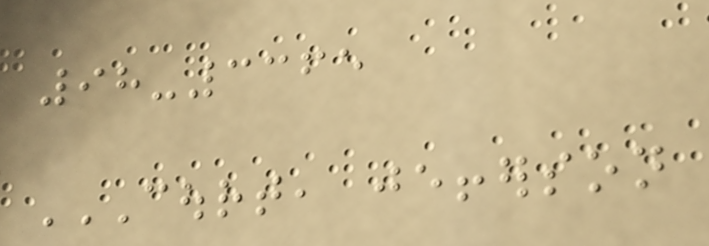98-3365
COURT, JEFFERSON
